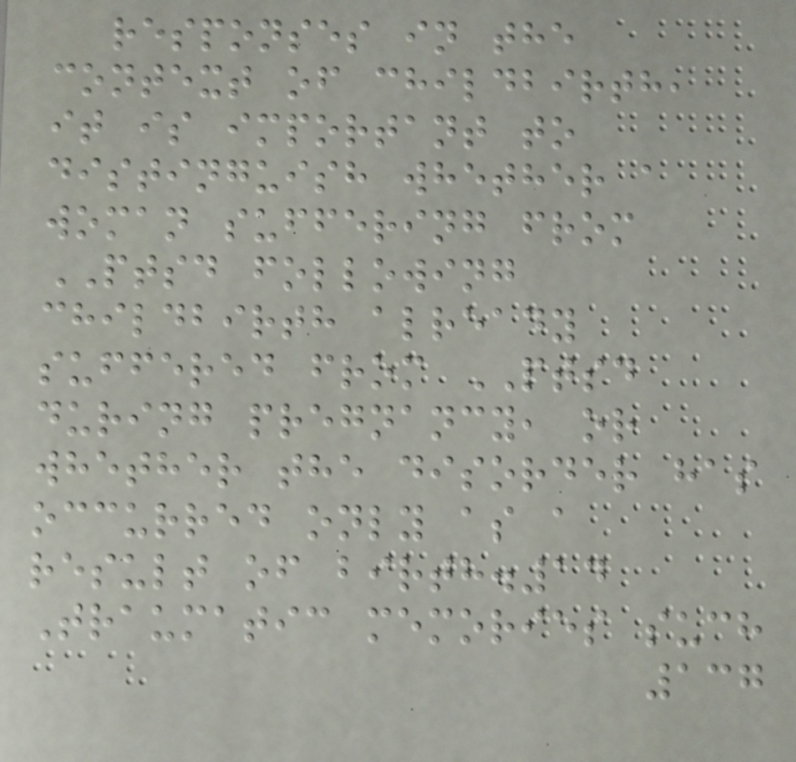responses in the
context of childbirth,
it is important to
distinguish whether a
woman suffering from
PTSD following
childbirth already
suffered from PTSD
during pregnancy, or
whether the disorder has
occurred only as a
result of birth.14
Traumatic memories such
137
